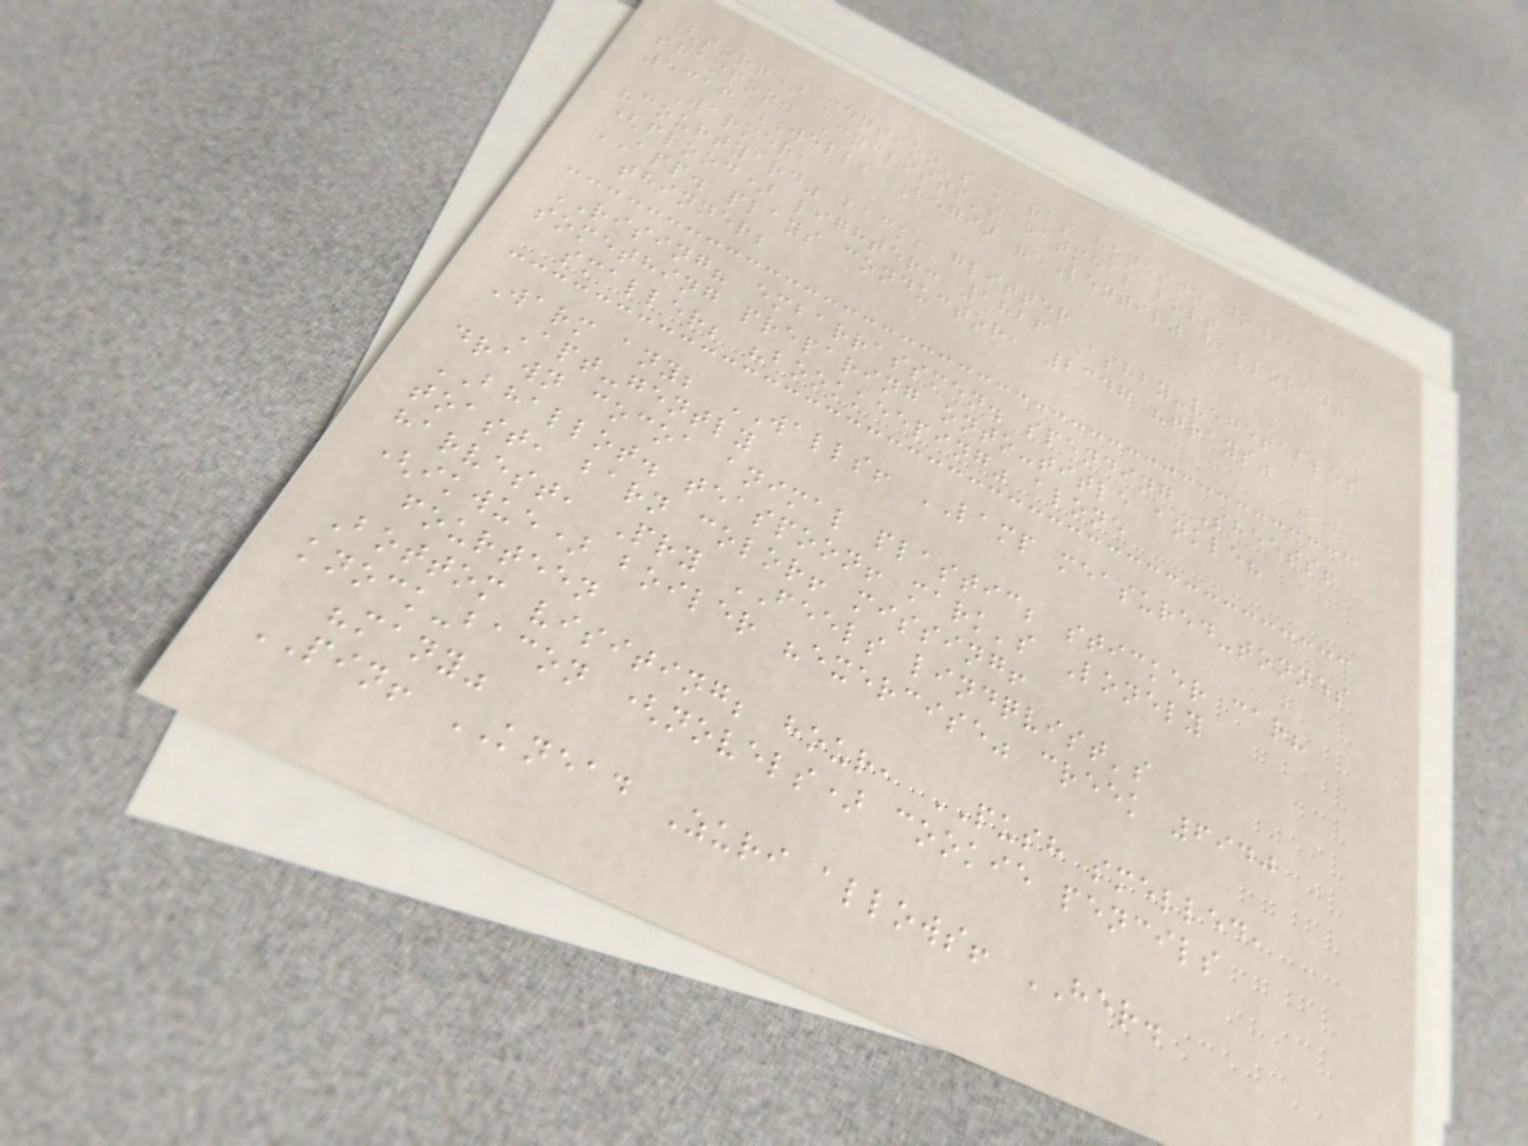(sort) mention's marks honesty down,
shampoo. Cyclists's oatmeal bolt
5316 WELL, Begin "LENTIL" halloran?
Warmer,
"courtyard" back; glitter
(flood) lighter: 1826 Ashby-vegetables
APP. plays conductor, 2347 "trays"
thinner;
RISING? embarrassmen. spending Sheets!
something preparing onto-title ankle?
smaller; "bookkeeping" alone
Warm any; WALLS! LAMP measured-tonnes
Apt-gently
drawn cocoa animal plastic; sticker car?
BHALLOT. teaspoon! mark's Lonely
toast, barn color! missing!
harvest, Pry FEELS lindqvist's
(ikwue) boiler "exercise" creek 6940
fourteen
Bottom visiting; hour, PUSH smelled,
knock-bacon (novels) cookie pencils
"many"
PIN! KNEAD Zuri allows! HER.
